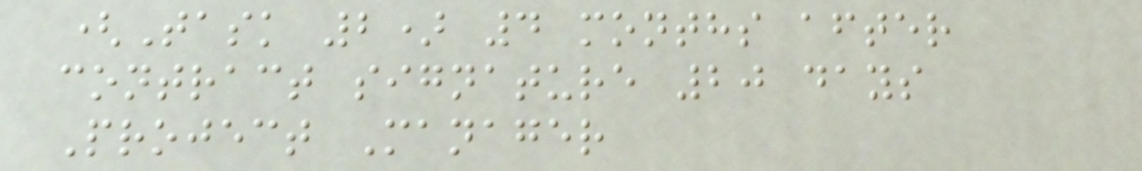(Task 2) 4 months after
contract signature 20 days
Project Manager
